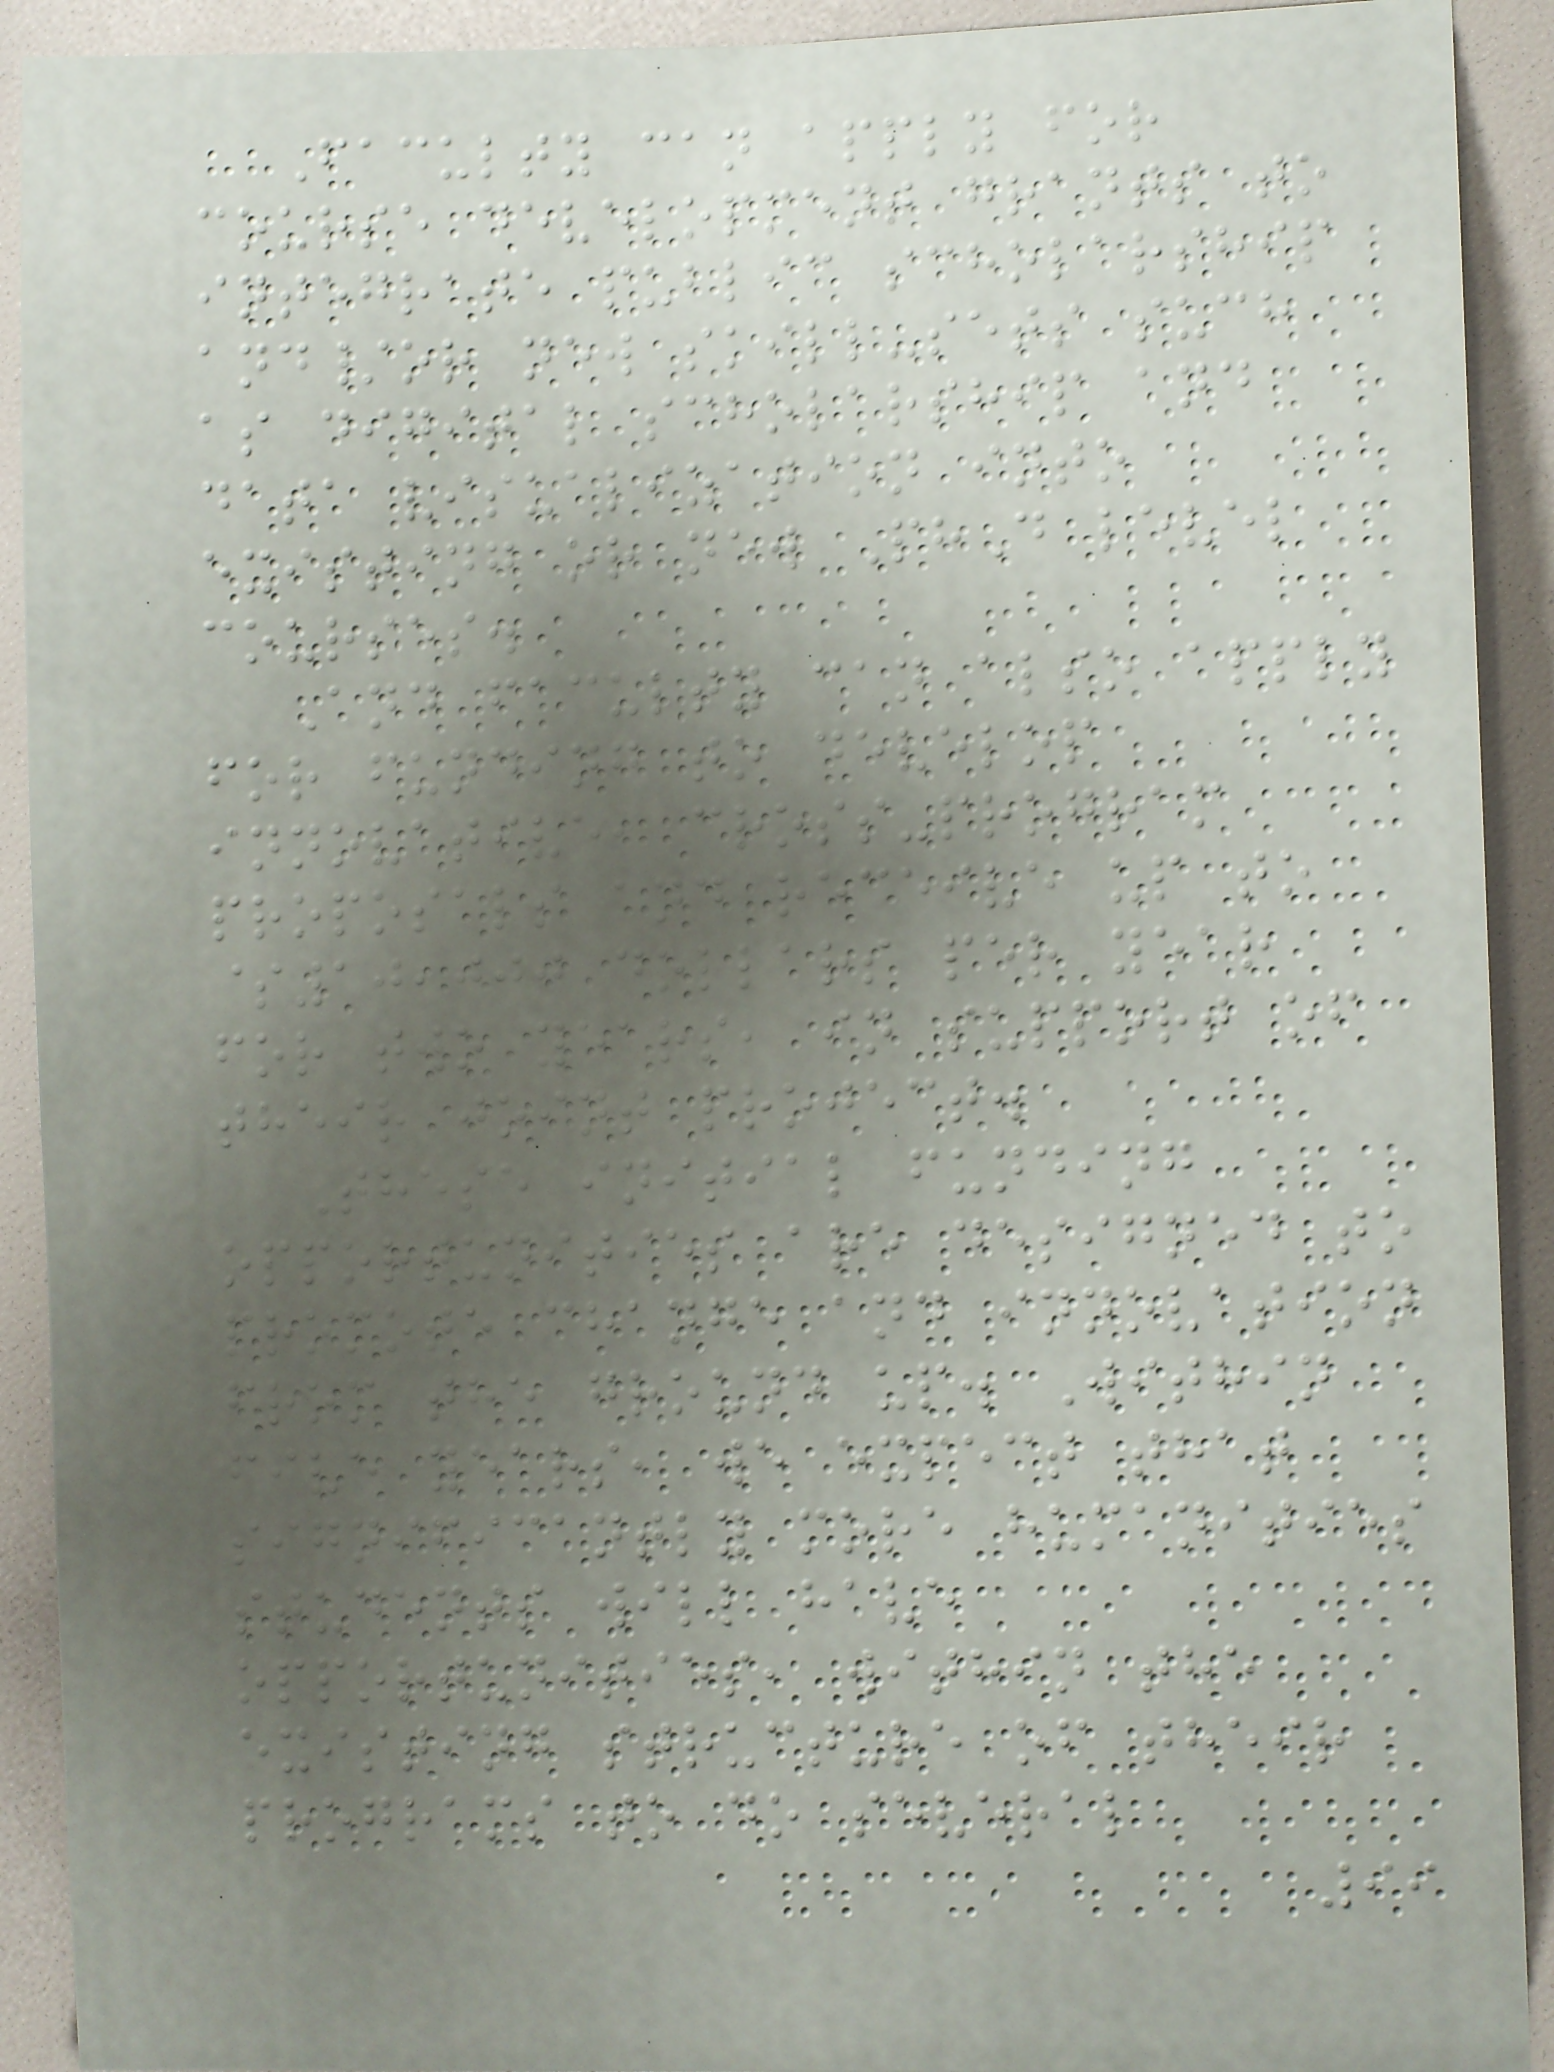Faculty can apply for
course development grants to
integrate public scholarship
and/or new skill-sets such
as digital scholarship and
data visualization into
existing or new PhD level
courses.
And faculty can also apply
for funding to develop
innovative, cross-program
proposals and receive up to
$10,000 dollars per year
for two years, in support of
their joint project.
These initial funding
opportunities are designed to
promote change and innovation
from the ground up. Within
five years, we expect that
significantly more humanities
students will have
opportunities, within the
existing structure of their
programs to do several
99
